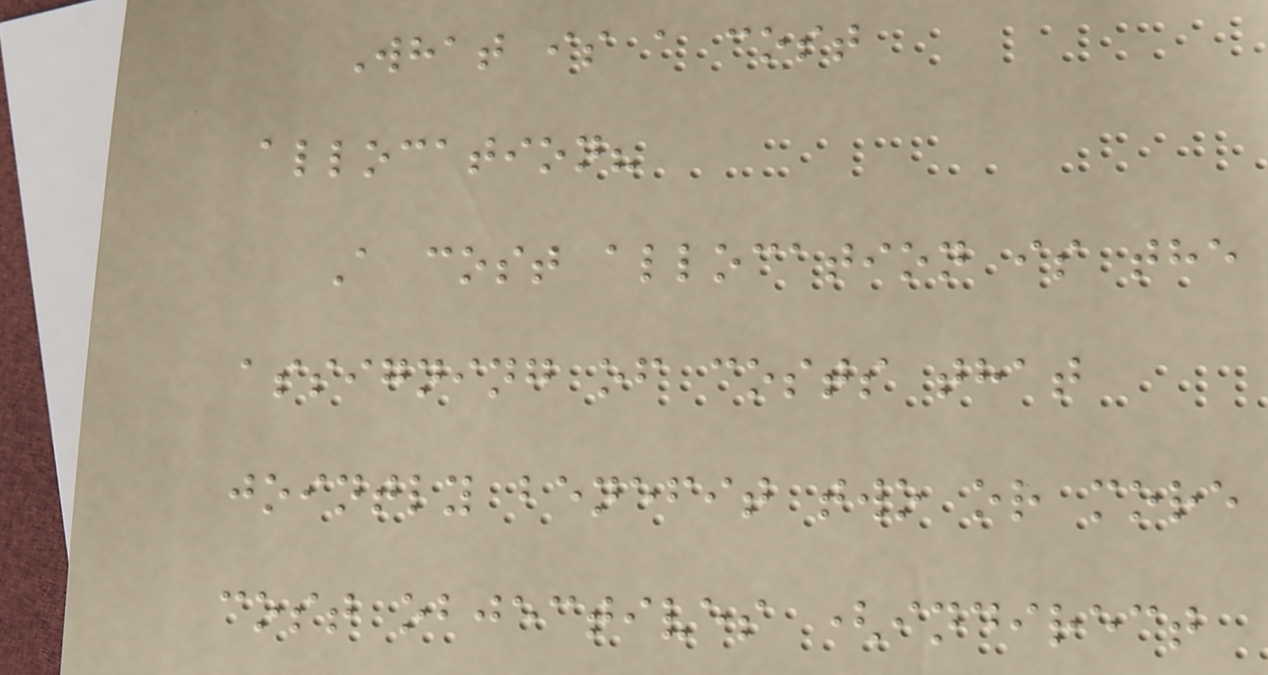What is a cost
allocation?
A cost allocation is the
assigning of costs that
jointly benefit two or more
cost objectives (indirect
